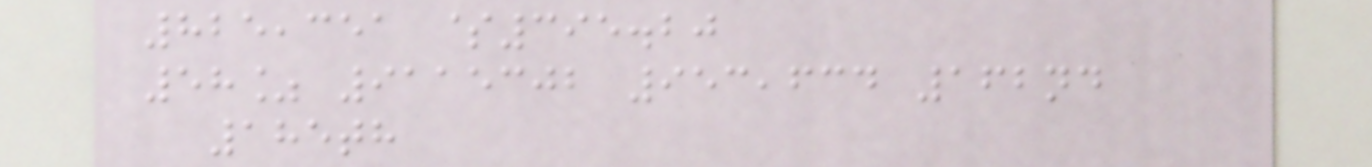825,351 $395.20
58% 9115302 953,634 162nd
185th
